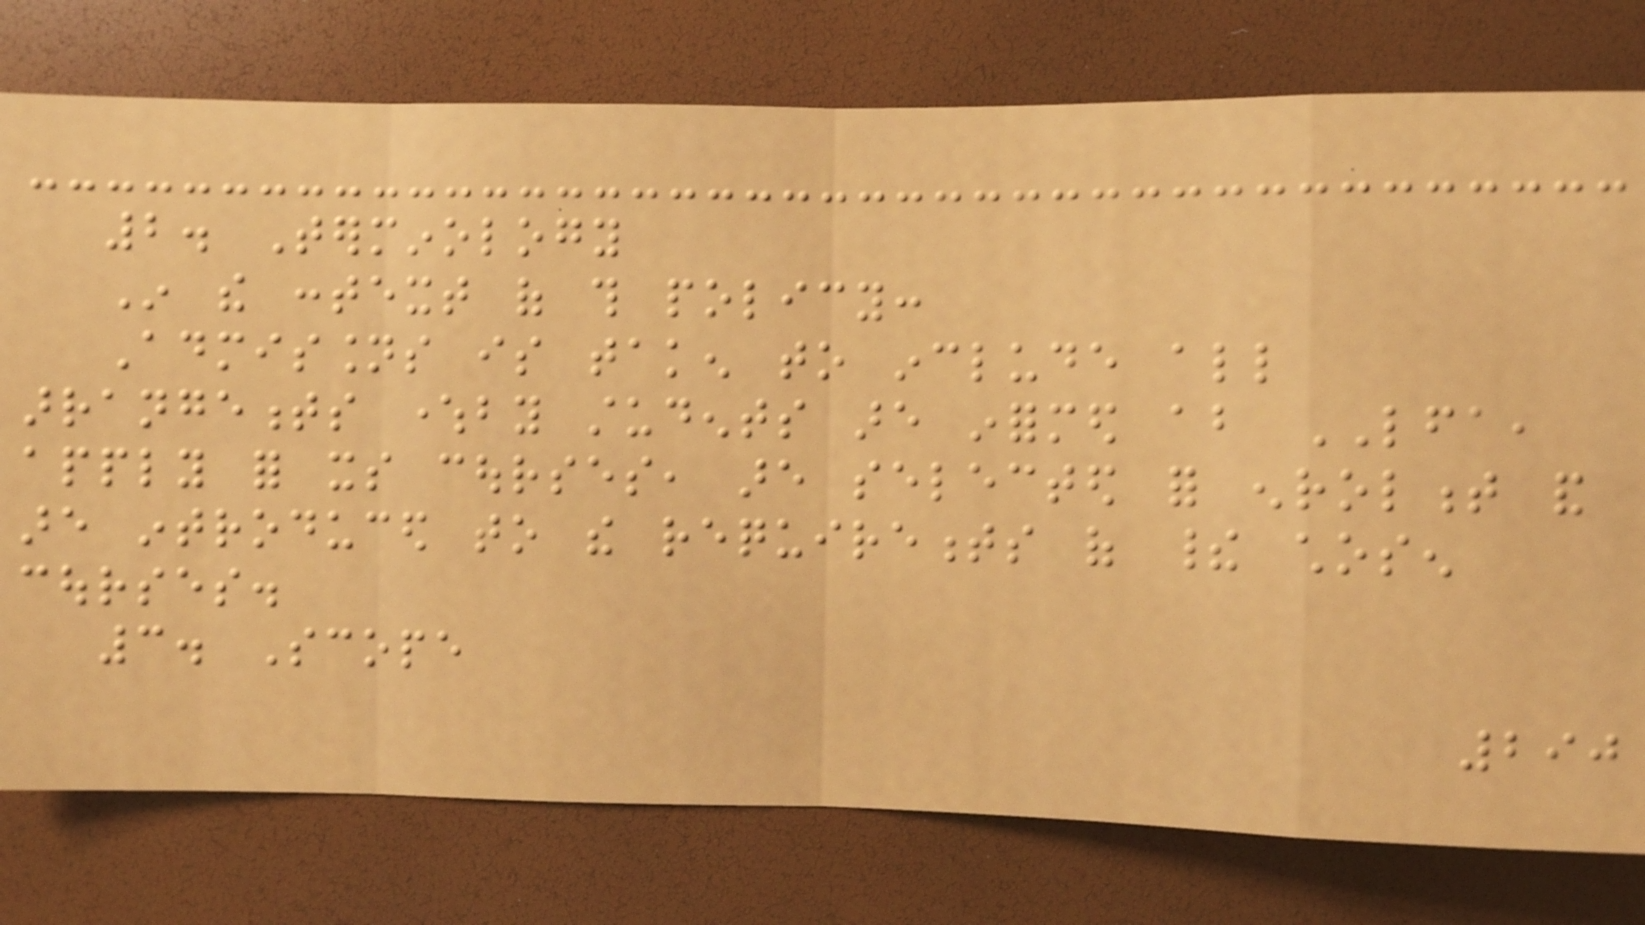2. Terminology
In the context of this policy:
Admissions is taken to include all
arrangements whereby students are informed about LFA,
apply for its courses, are selected for enrolment and
are introduced to the requirements of their chosen
courses.
3. Scope
290
